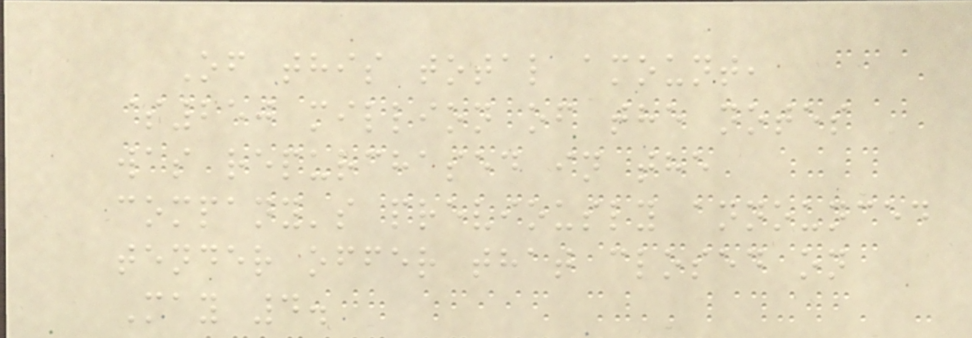Of this total amount,
$250 million of the notes
was repurchased in the
company's previously announced
tender offer that closed on
May 4.
